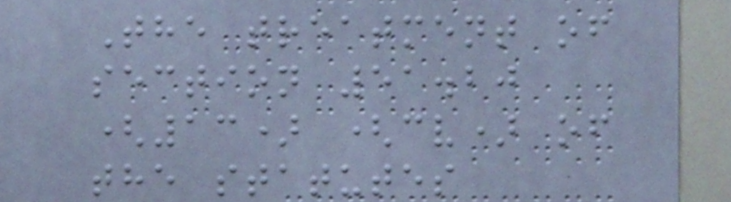The treatment of
section 51.20
(13) (cv) of
the statutes
